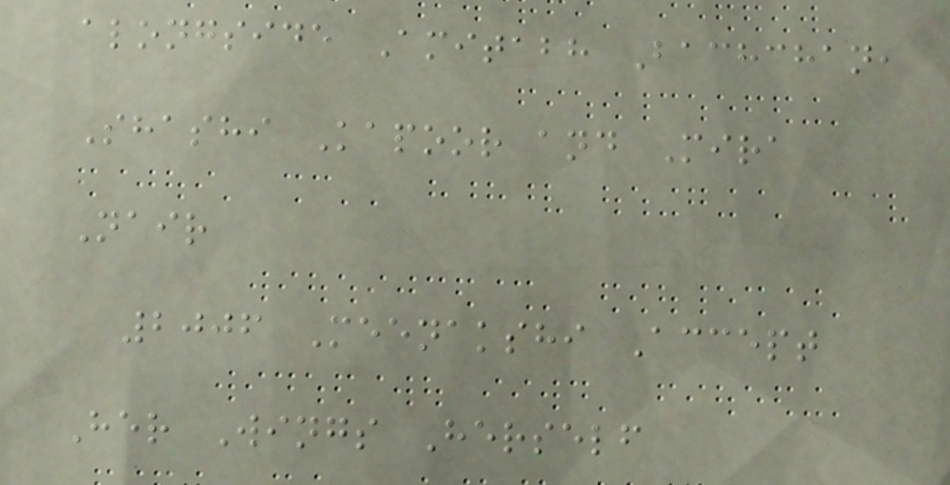alongside Amitabh Bachchan,
Shashi Kapoor and Mira
Nair
2006 Meenakshi Accept
Her Wings Herself
